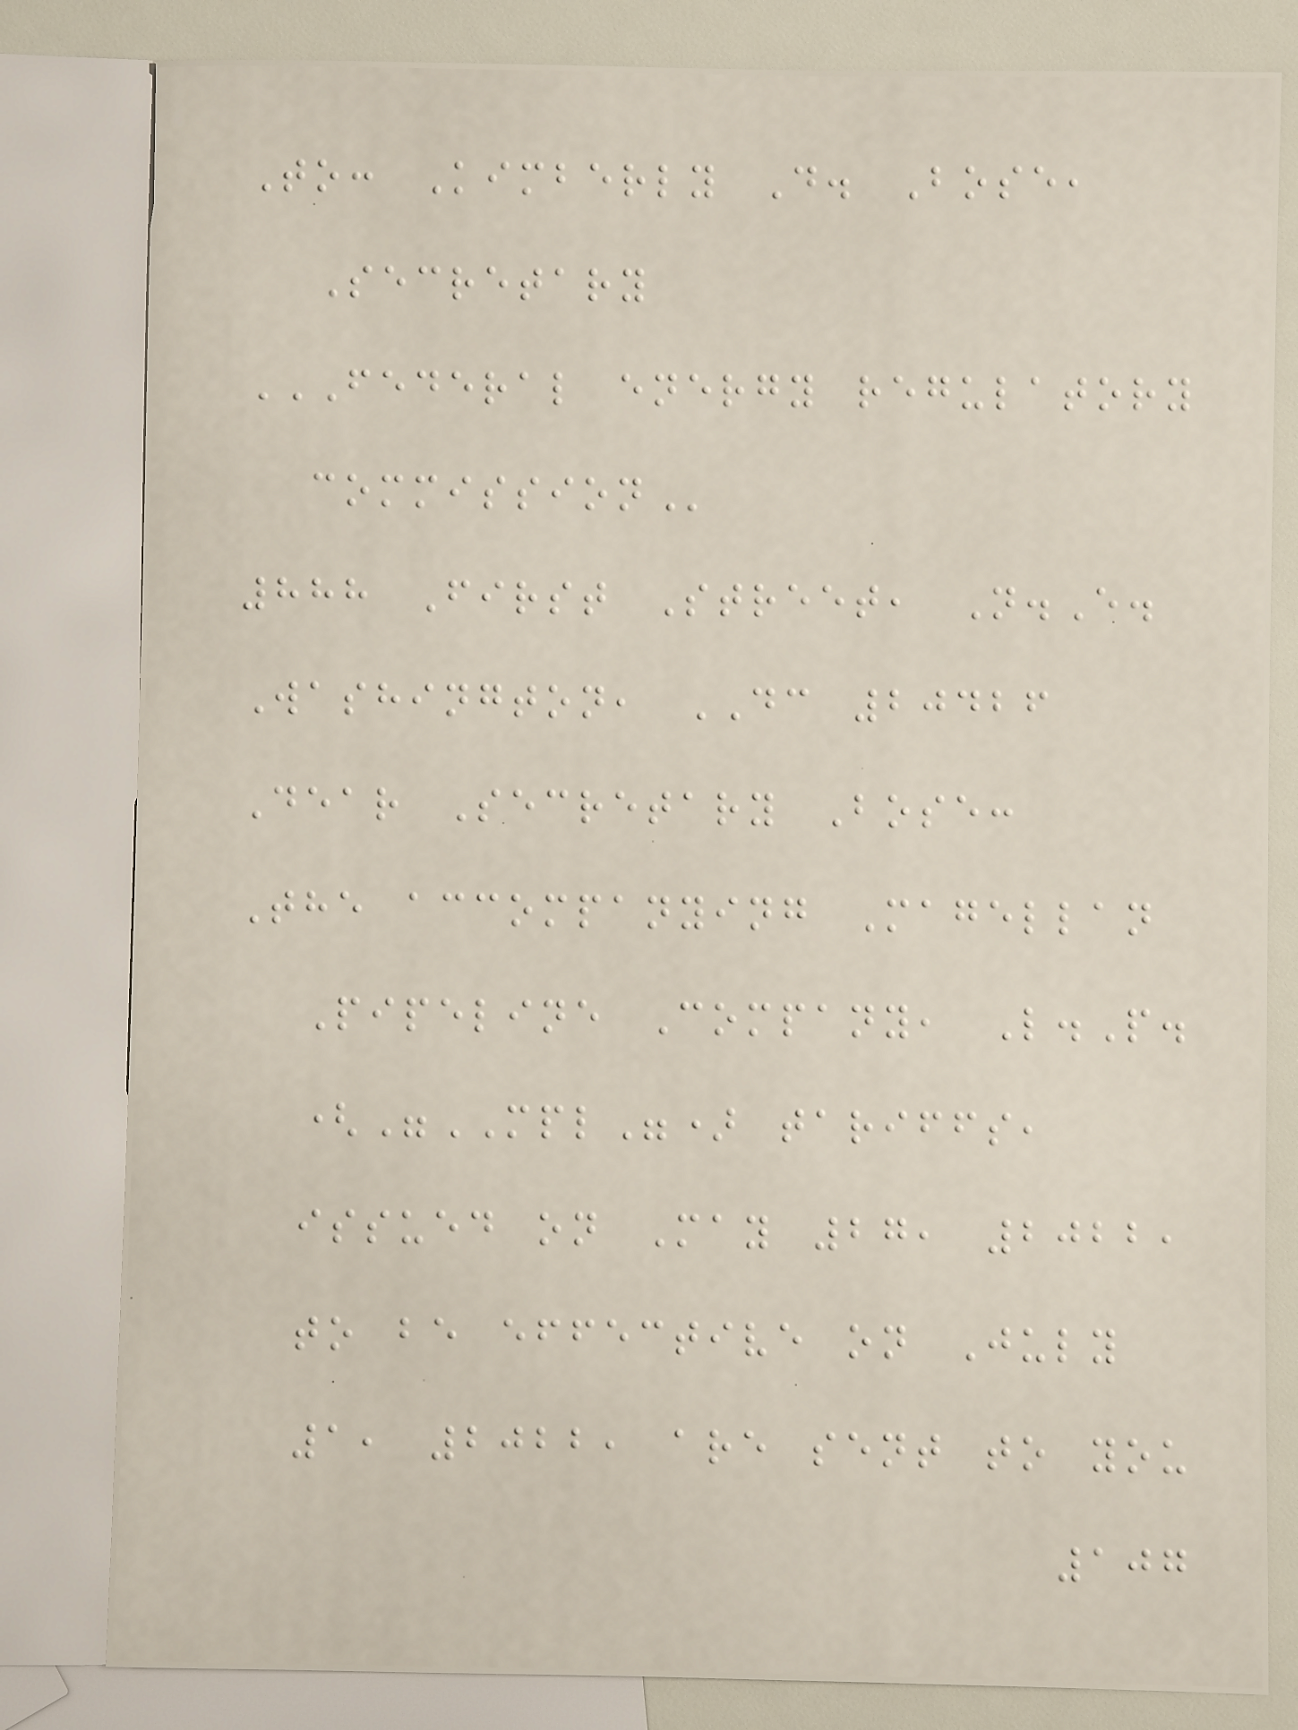To: Kimberly D. Bose,
Secretary
FEDERAL ENERGY REGULATORY
COMMISSION
888 First Street, N.E.
Washington, DC 20426
Dear Secretary Bose:
The accompanying Magellan
Pipeline Company, L.P.
("MPL") tariffs,
issued on May 27, 2022,
to be effective on July
1, 2022, are sent to you
107
